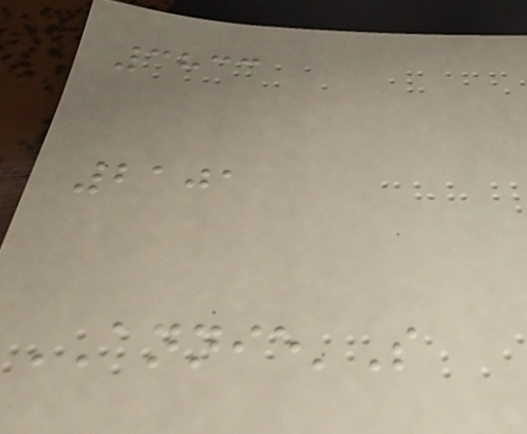3833
2101
ANNIE'S
